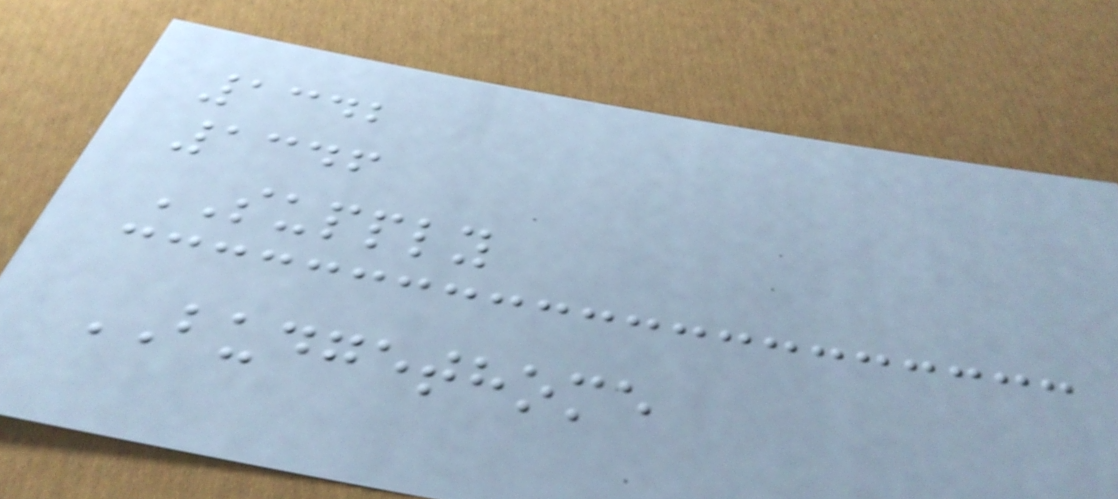1342
1346
SUPPLY
BUDGETHOME
